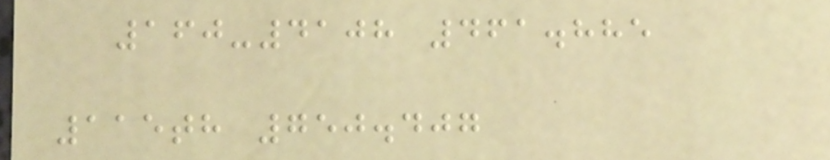160-4108 461.885
115th 750.407
